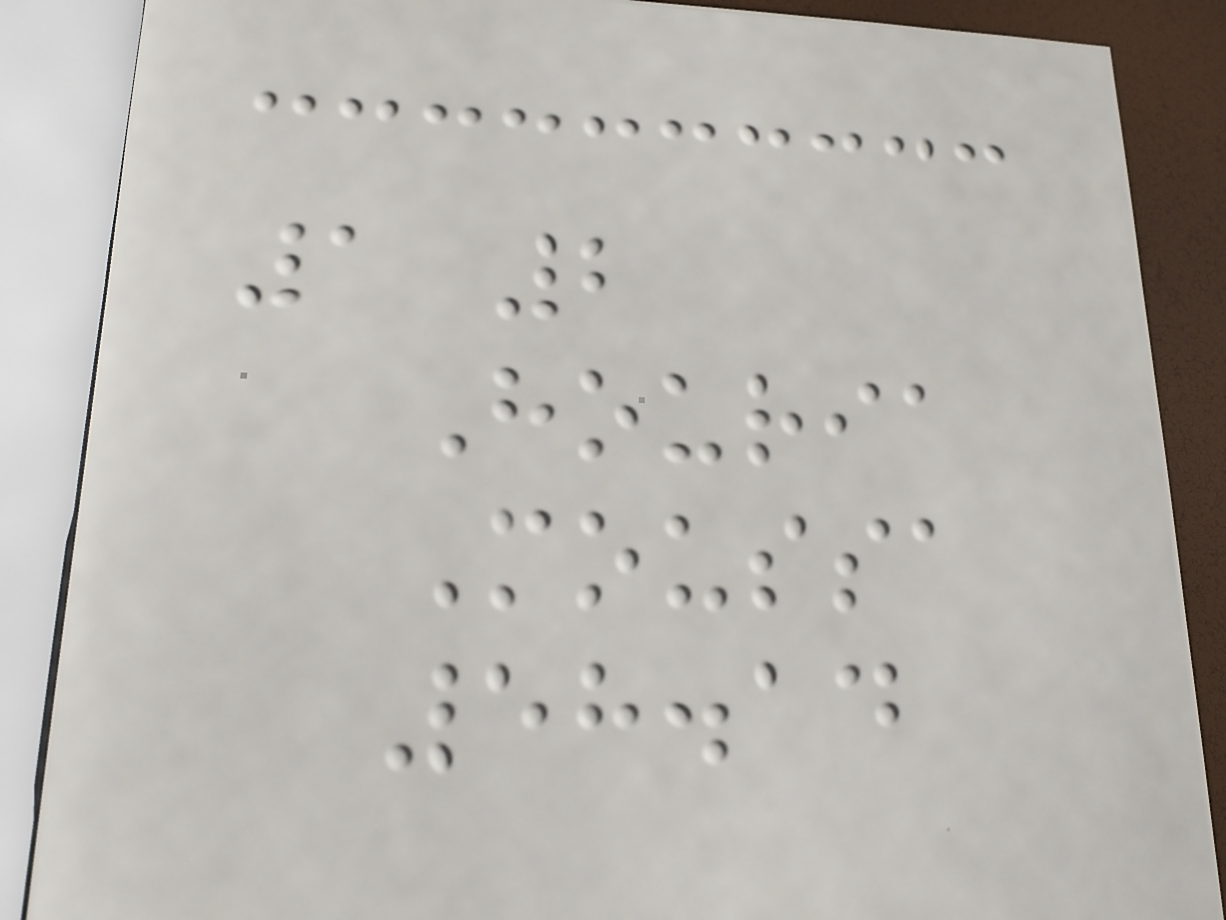1 2
Houria
Moussa
58.14
